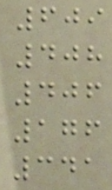609
408
406
176
341
